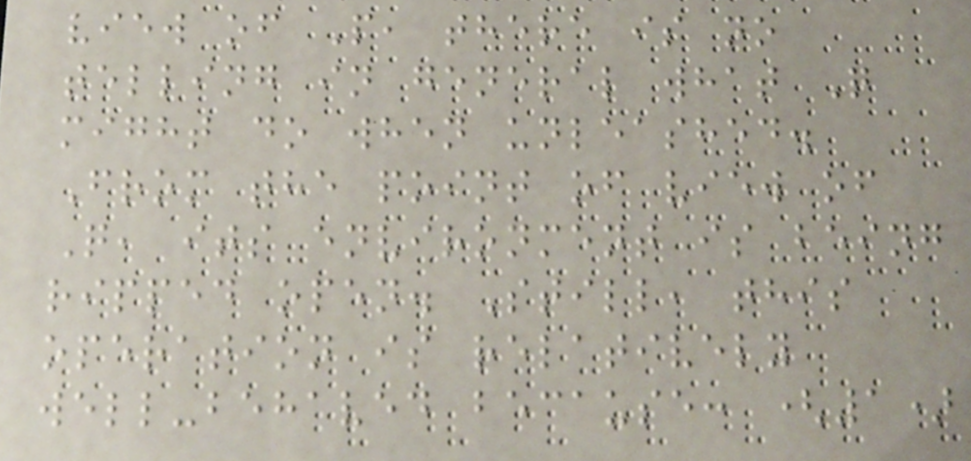view of P, there is no
telling in general what Q
might do when unleashed.
From the point of view of
Q, its environment is being
ripped open. Still, this
operation is relatively
well-behaved because: (1)
